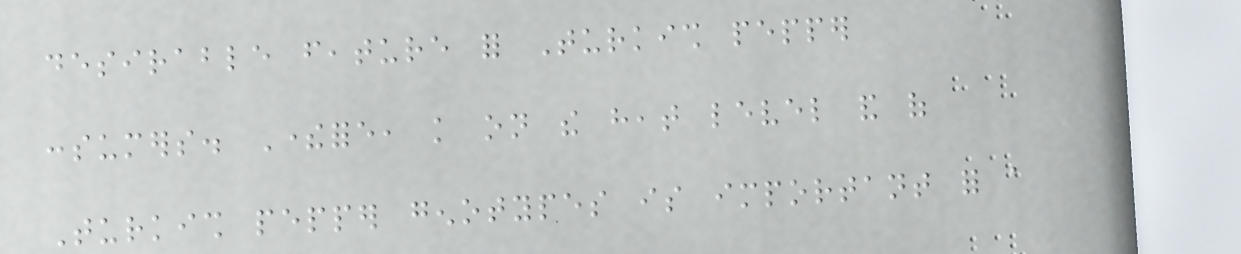desirable feature for Turkish pepper
consumers. Therefore, knowledge on the heat level and of
Turkish pepper genotypes is important for a
